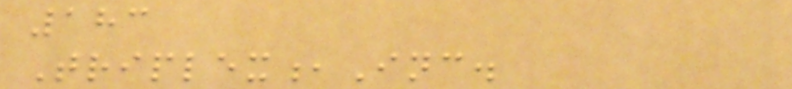183
Triplex,Inc.
